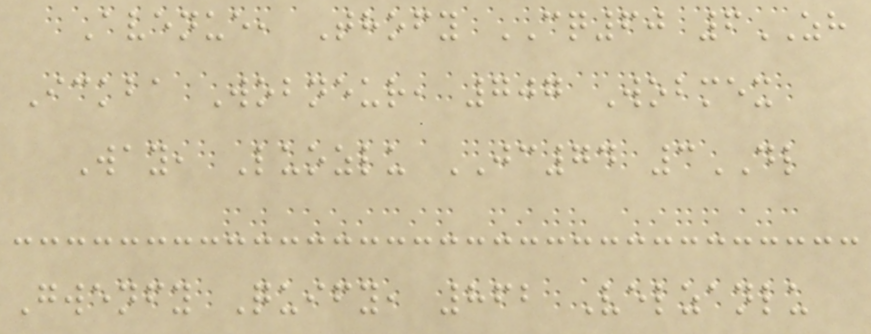Avenue, Thofy CQ60 6ZH
Ickba Wobneur, 707 Wobmex
Way, Luozlu JC74 3DL
Gwenfy Quify, 862 Velzanlu
